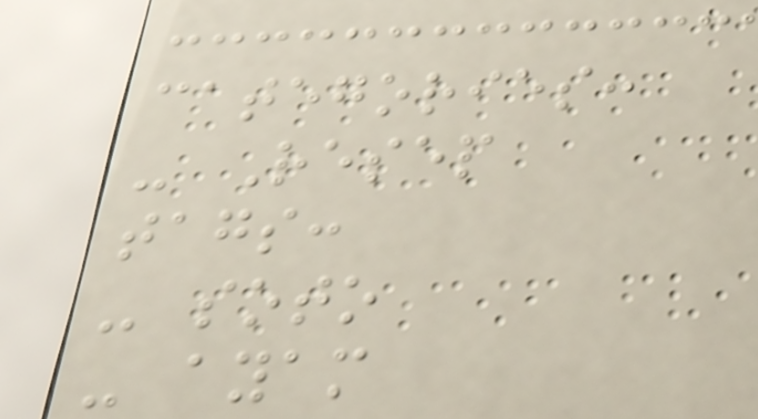categories:
- Resep
tags:
- soto
- ayam
